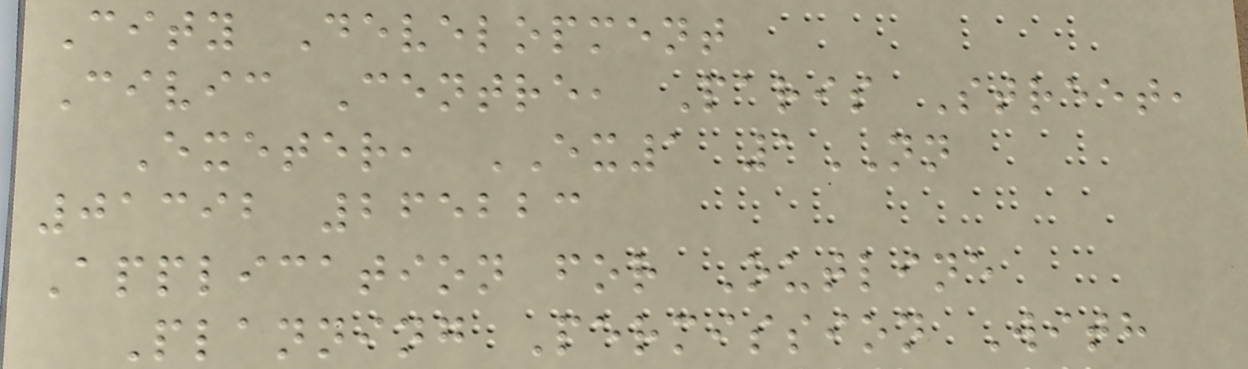City Development
Civic Centre, Paris Street,
Exeter, EX1 1NN
01392 265223
Application for Outline
Planning Permission With
